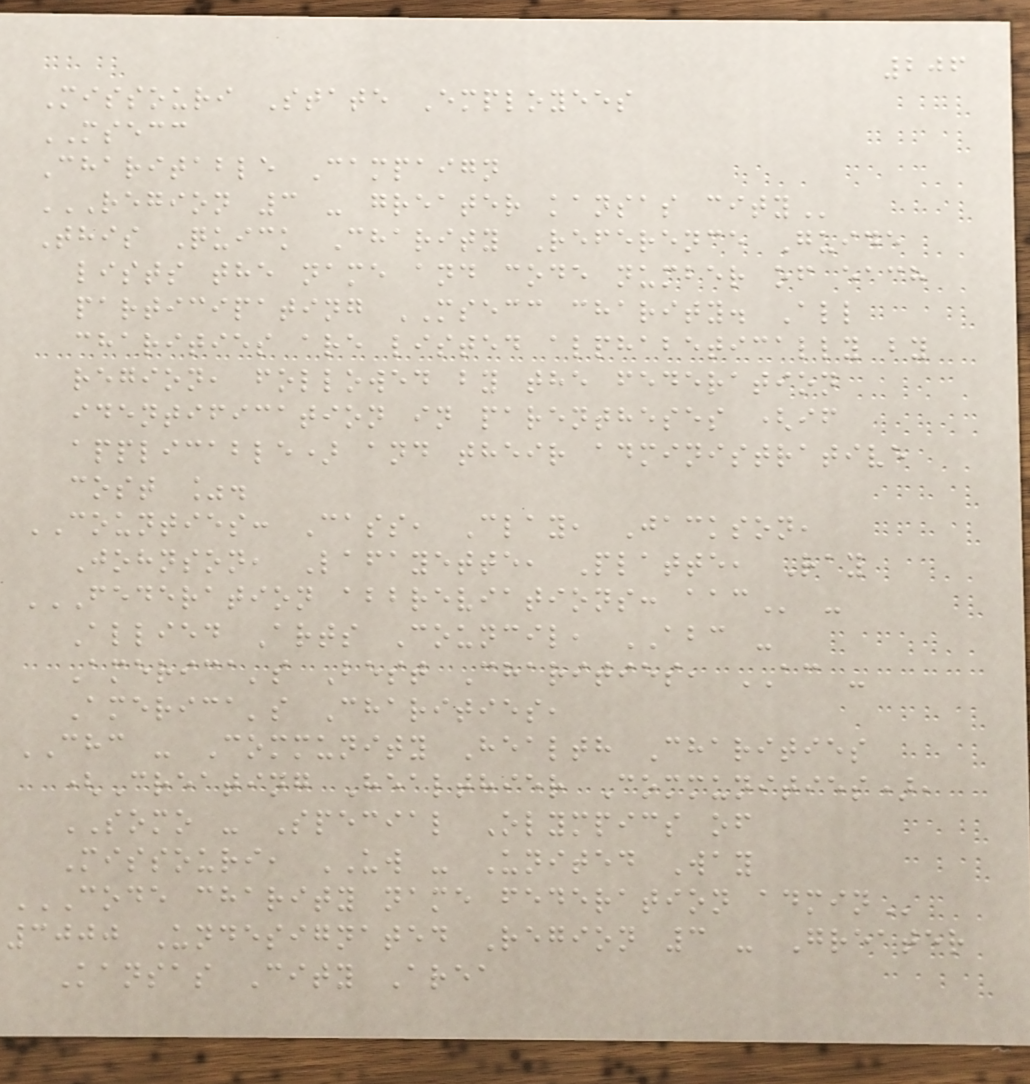206
Missouri State Employees
MSECC
Charitable Campaign
REGION 3 - GREATER KANSAS CITY
This Quick Charity Reference Guide
lists the name and code number of each
participating MSECC charity. All
charities are listed alphabetically by
region, followed by the federation
identification in parentheses (if
applicable) and their administrative
cost %.
COUNTIES: Cass, Clay, Jackson,
Johnson, Lafayette, Platte, Ray
FEDERATION ABBREVIATIONS: AAC -
Allied Arts Council, ABC -
America's Best Charities, AC -
America's Charities,
CHC - Community Health Charities
(Creating Healthier Communities),
SOMO - Special Olympics of
Missouri, UW - United Way
CODE CHARITY NAME FEDERATION ADMIN
3000 Undesignated Region 3 - Greater
Kansas City Area
